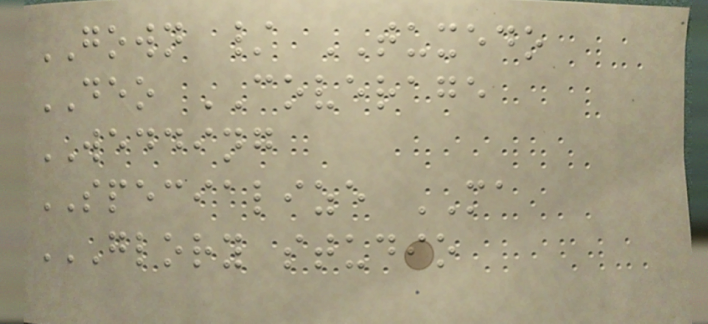GOWN / TUXEDO
DEO COVERAGE
WEDDING
SPECIALIZE MA
GLORY STUDIO
